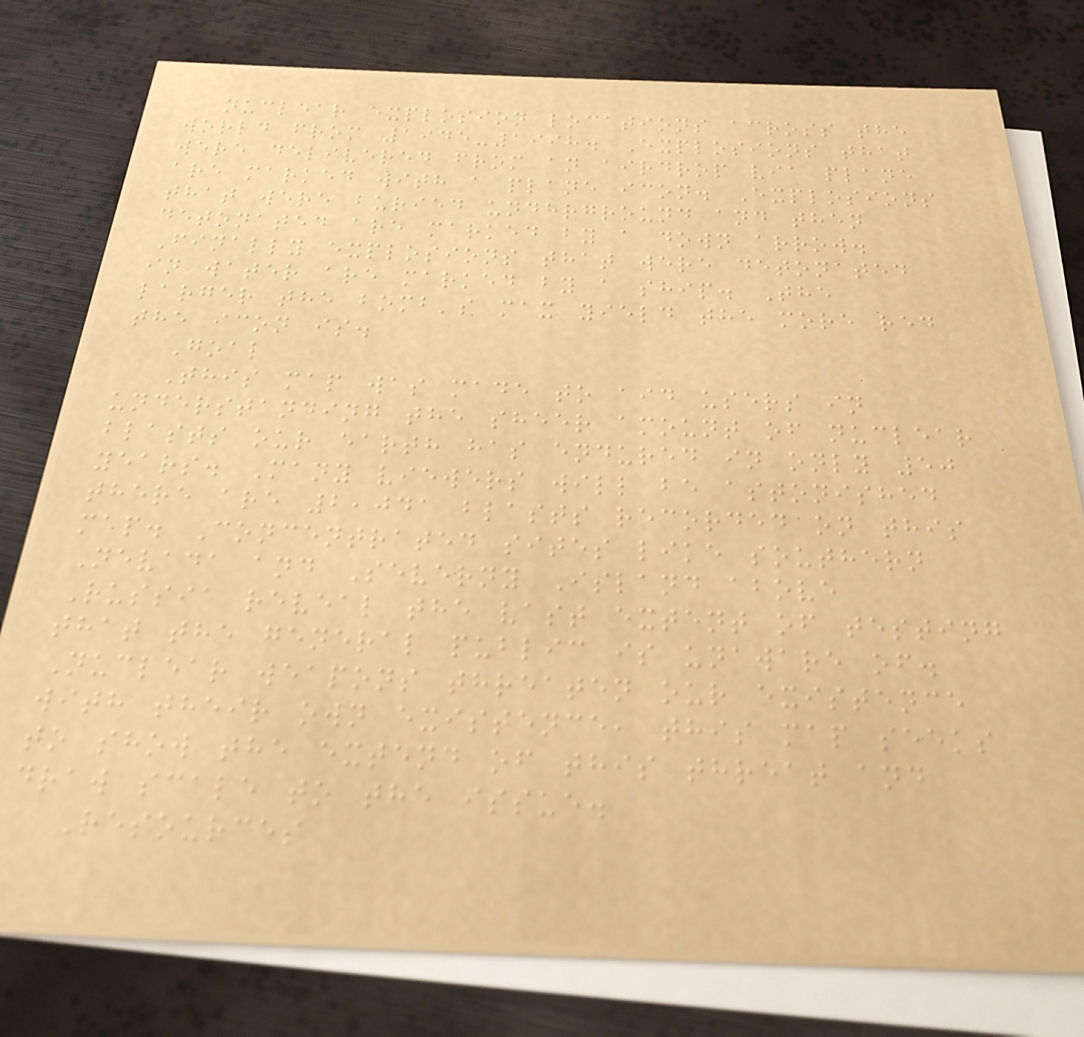nuclear explosion locations across the
world from 1945-1998. Explosions that
were delivered from an airdrop via plane
are marked with a plane icon. Explosions
that were buried underground and then
detonated are marked by a down arrow.
Finally explosions that were detonated
in water are marked by a ship. The
larger the bomb's max yield the more red
the icon is.
Goal
This map was made to aid users in
understanding the sheer amount of nuclear
blasts our earth has endured in only 50
years. Many viewers will be astonished
there are 2,041 blasts recorded on this
map. Concentrated sites like southern
Nevada and Severny Island above
Russia reveal the vast extent of testing
that the general public is unaware of.
Nuclear weapons threaten our existence
with their own existence, this map seeks
to show the extend of this threat and
draw scale to the issue.
Resources
